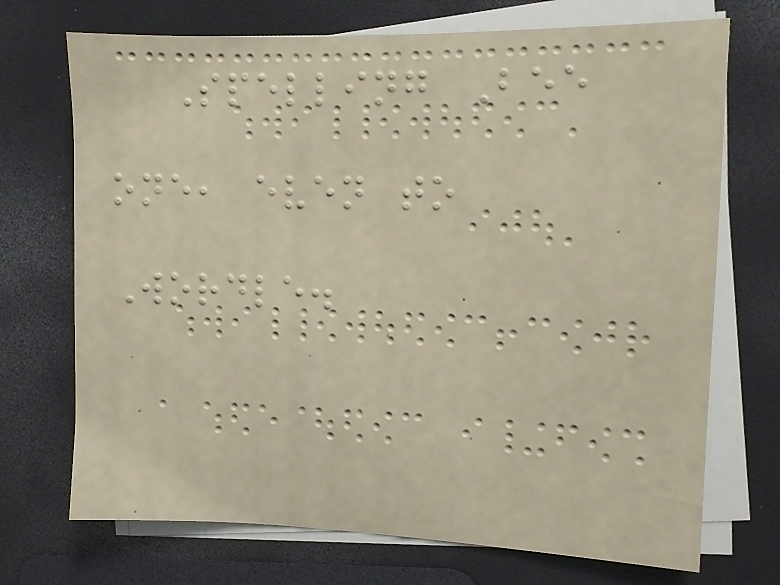Spelling Bee
one, even to
Wordle.
